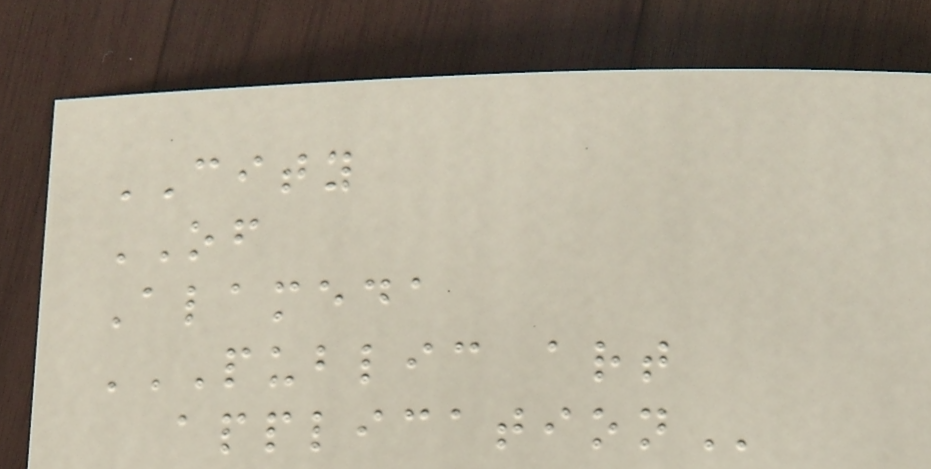CITY
OF
Alameda
PUBLIC ART
APPLICATION
